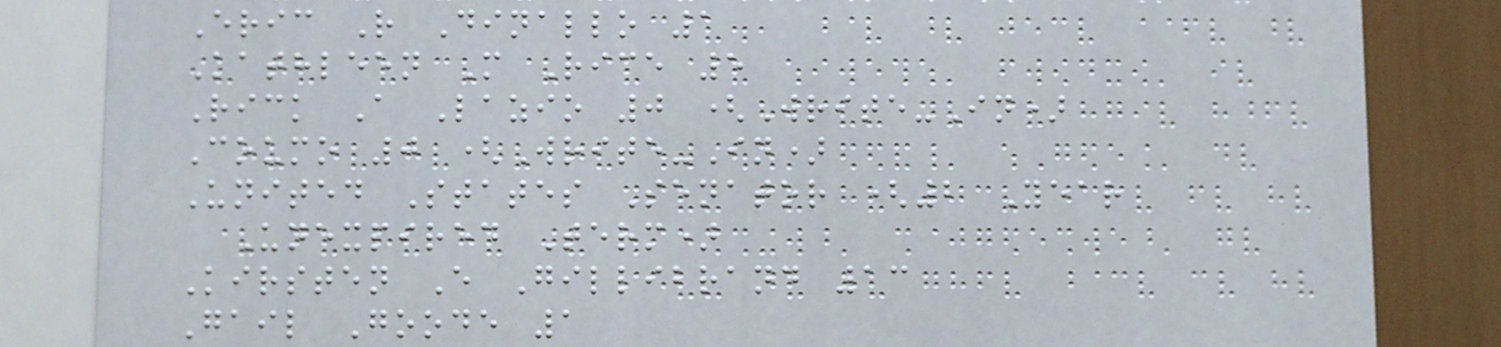Eric R Dinallo 1
Kathleen M Rice 5
Rick A Lazio 0 (Write-In)
Coumo 0 (Write-In)
United States Senator (2 Year
Unexpired Term)
Kirsten E Gillibrand 13
Gail Goode 1
